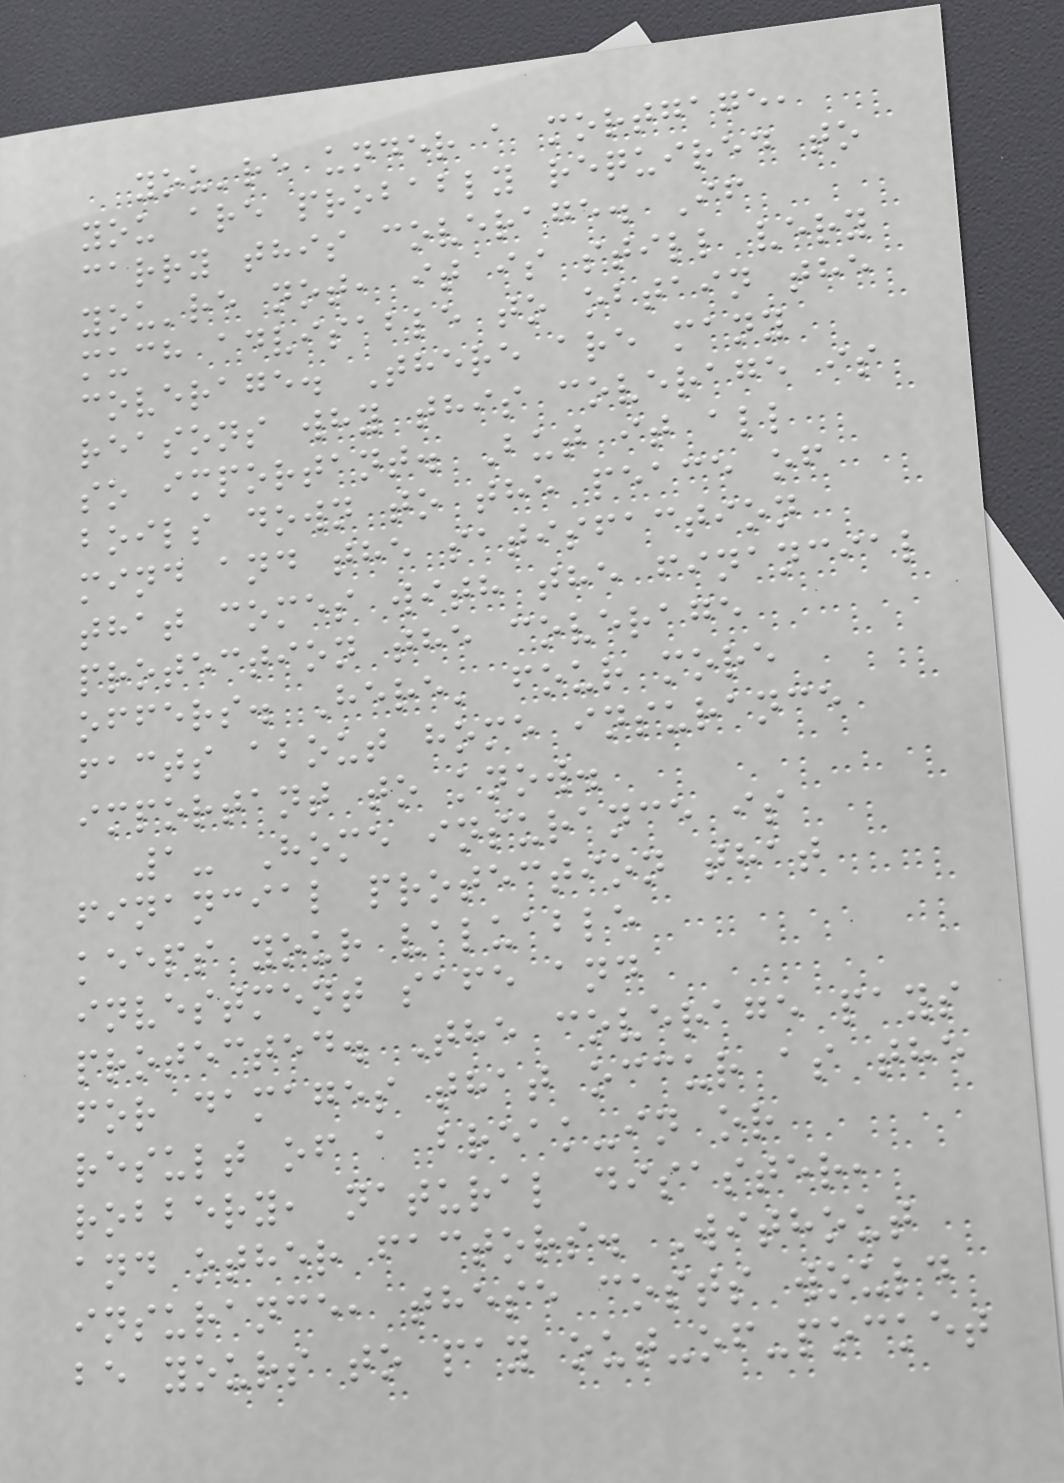you're under a mortgage,
you are probably required to
carry this coverage. If
you're not, it is still very
much advisable to obtain the
coverage. There are many
reasons why this coverage is
so important. But it all
boils down to the peace of
mind and the satisfaction
that comes with the financial
protection the coverage
offers. Here' four more
facts about home insurance
important to know.
1- Home insurance is
financial protection that
keeps your valuable
investment safe and
protected. The coverage pays
for damages that occur as the
result of a break-in or
robbery, natural disaster,
and other factors. Without
insurance, these costs would
be yours to pay out-of-pocket
